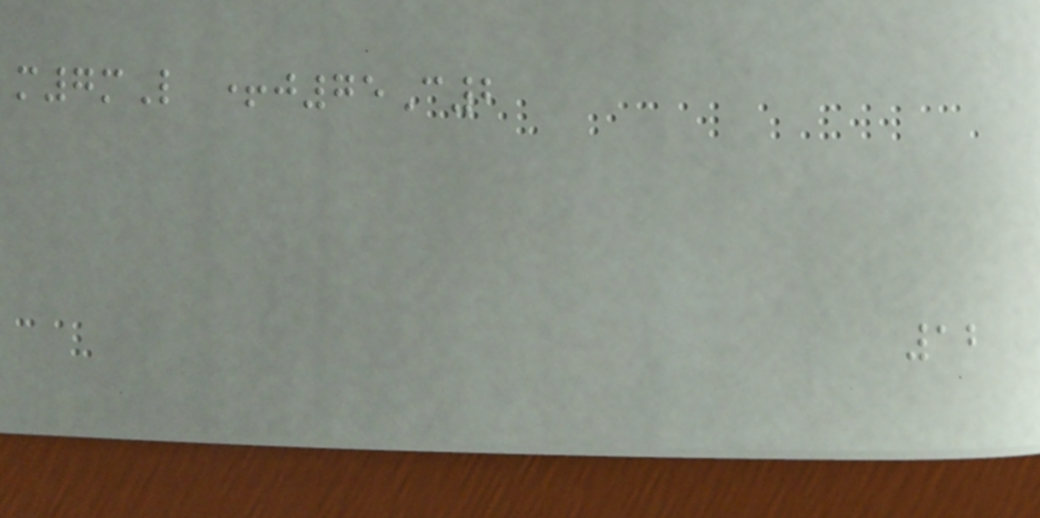m7mL +j75C2
12
